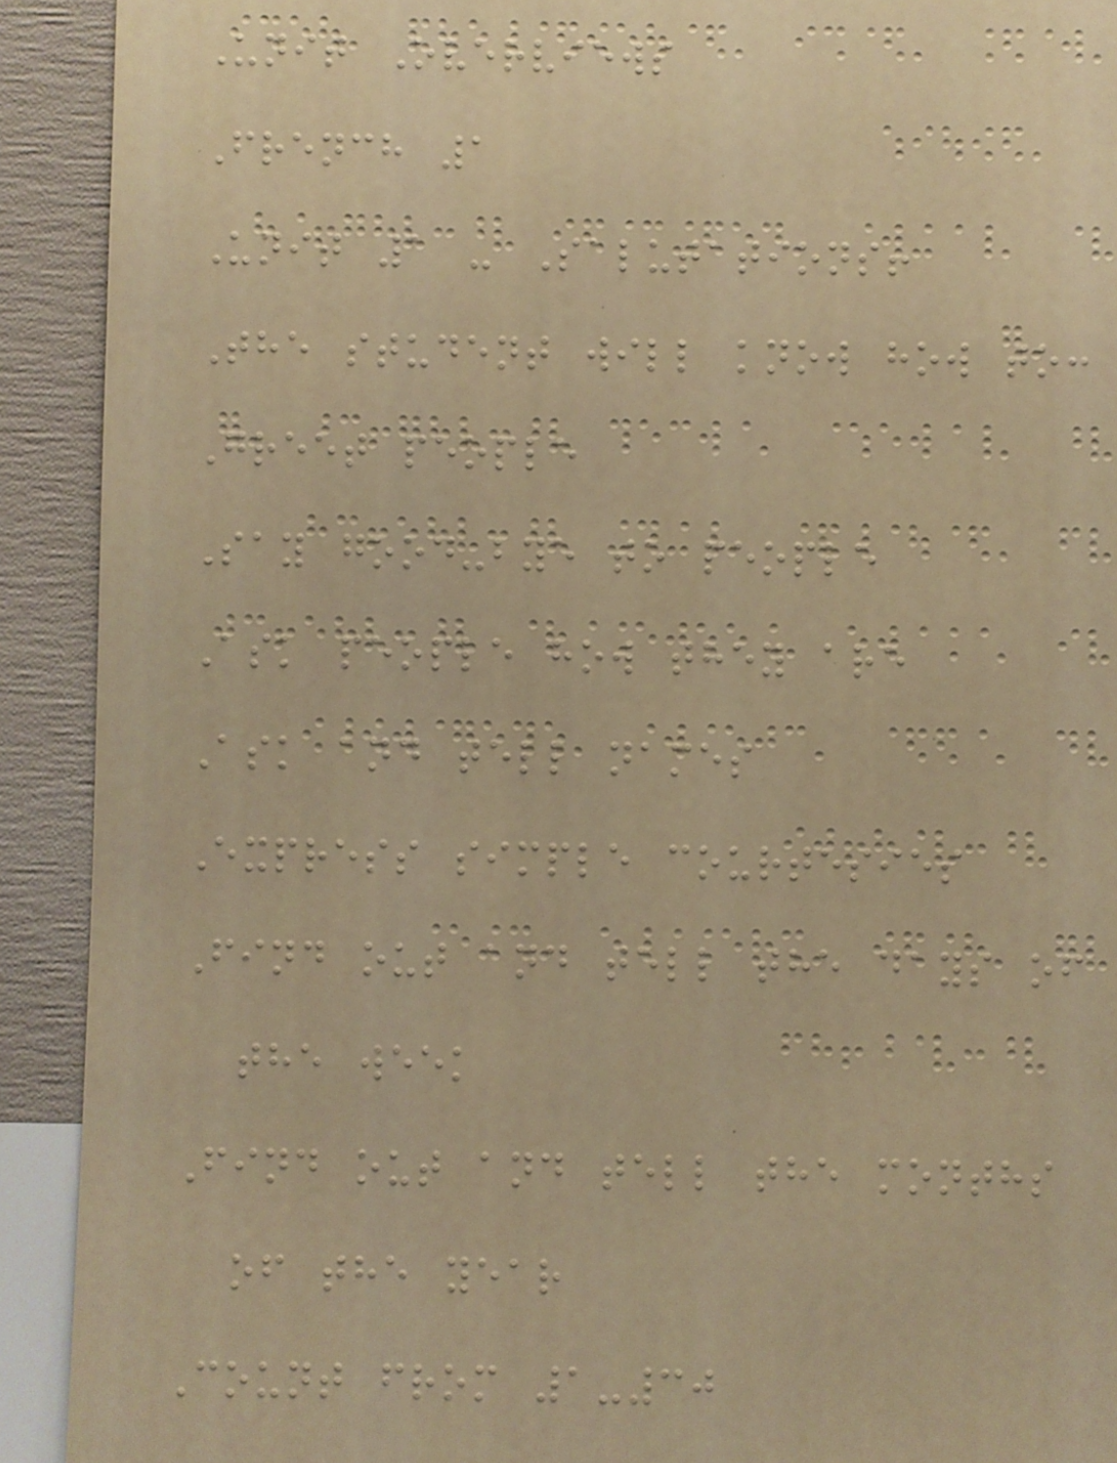Unit Overviews
French 1
Unit 1 - Salutations!
The student will know how to:
Greet people
Say good-bye to people
Ask people how they are
Ask and tell names
Express simple courtesies
Find out and tell the days of
the week
Find out and tell the months
of the year
Count from 1-30
